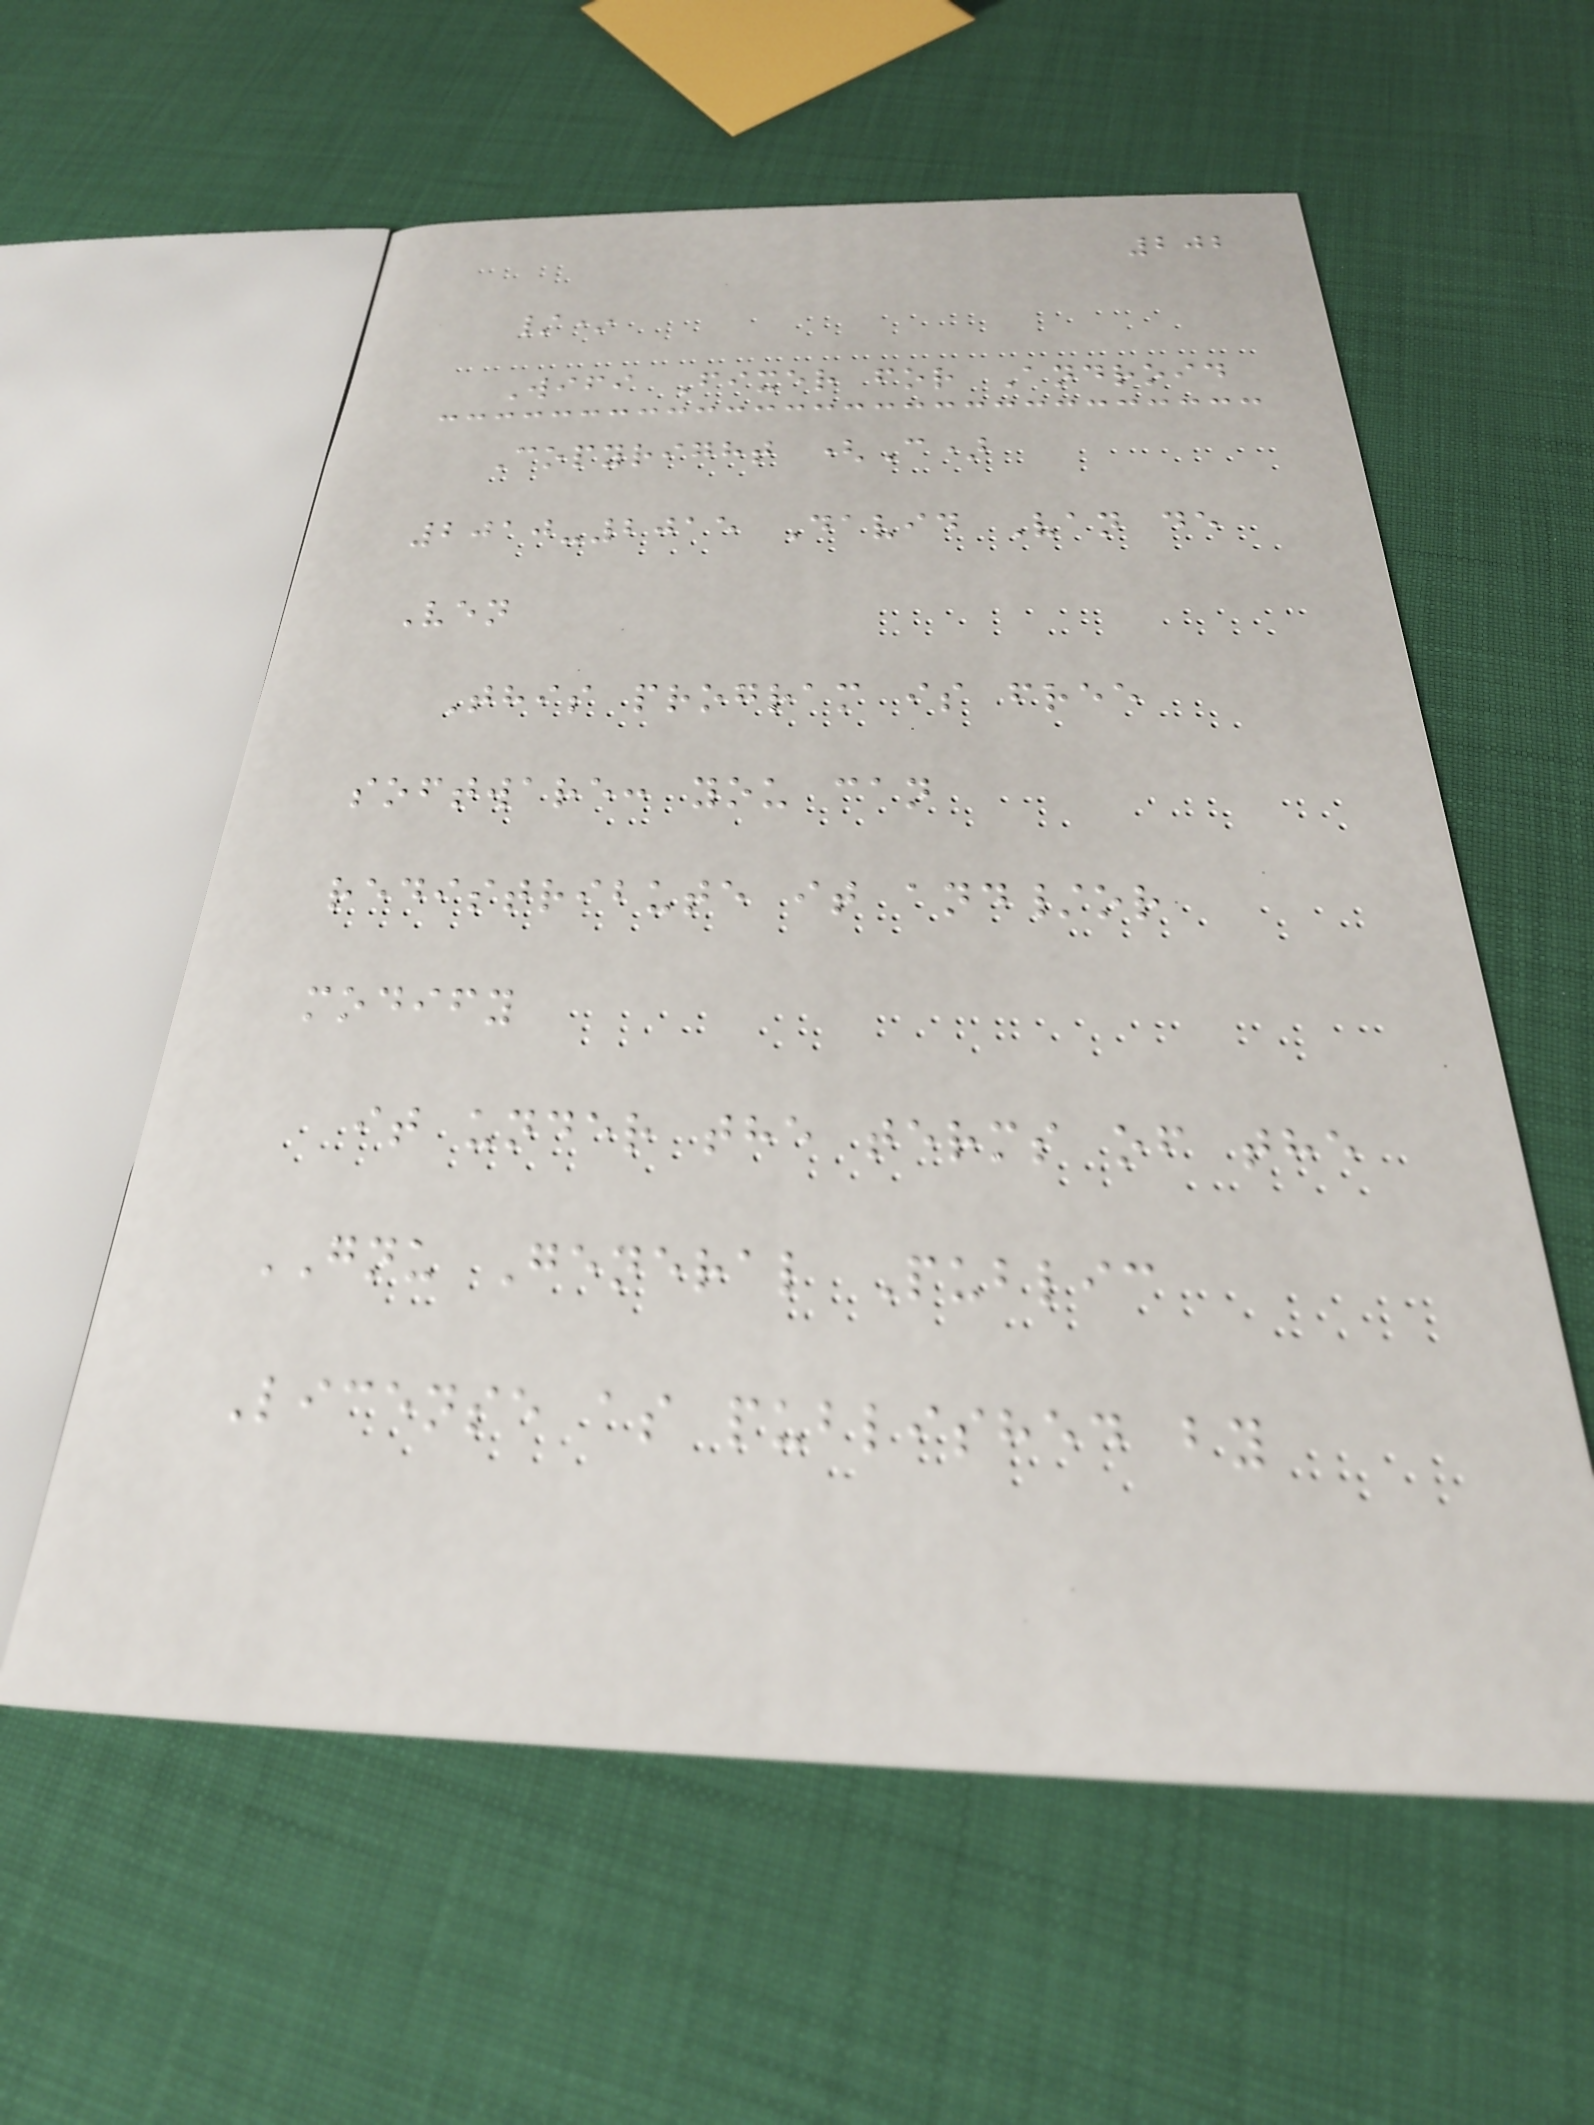202
/*
Wifi Fixer for Android
Copyright (C)
2010-2015 David Van de
Ven
This program is free
software: you can
redistribute it and/or
modify
it under the terms of the
GNU General Public
License as published by
